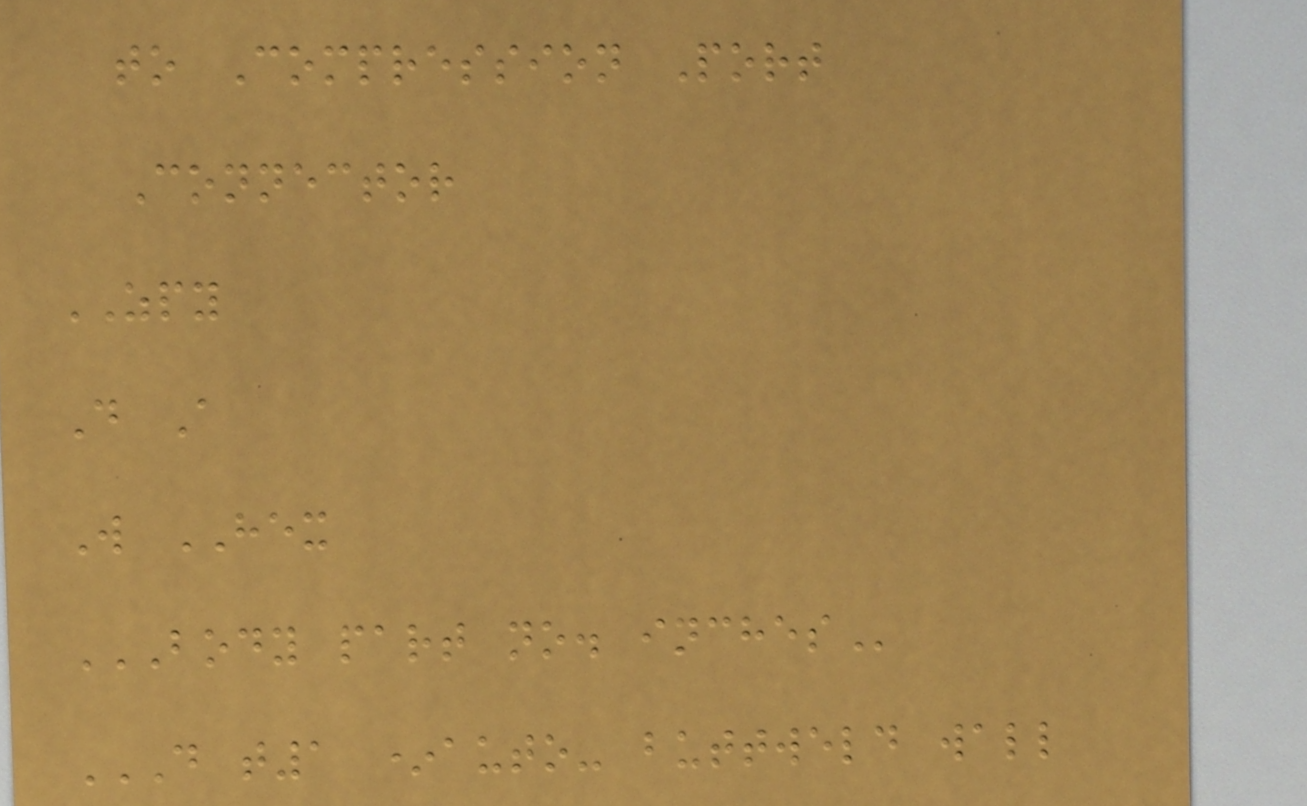to Compression Port
Connector
ZPY
D A
W HEX
BODY PART NO. INCHES
D T1 *AUTO- BUTTWELD WALL
